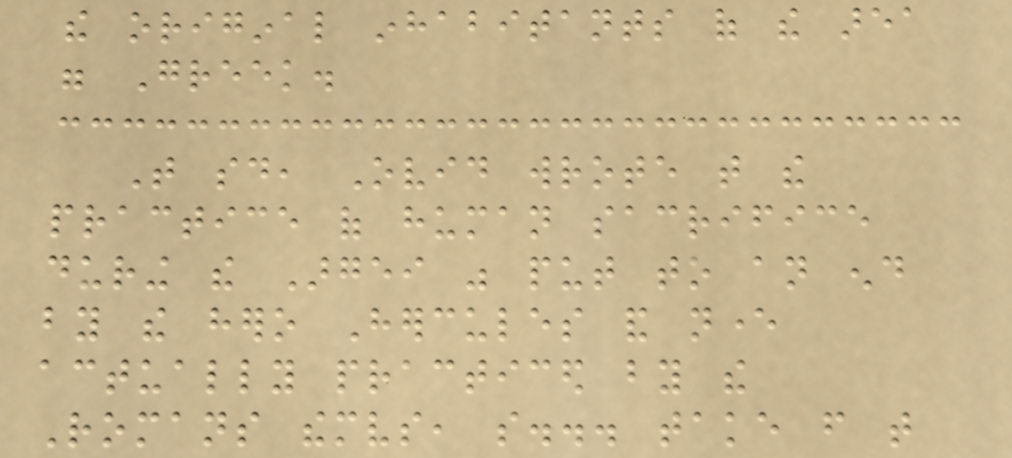the original inhabitants of the area
were Greek.
That said, Ovid wrote that the
practice of human sacrifice
during the Argei was put to an end
by the hero Hercules and never
actually practiced by the
Romans themselves, so... take from that
